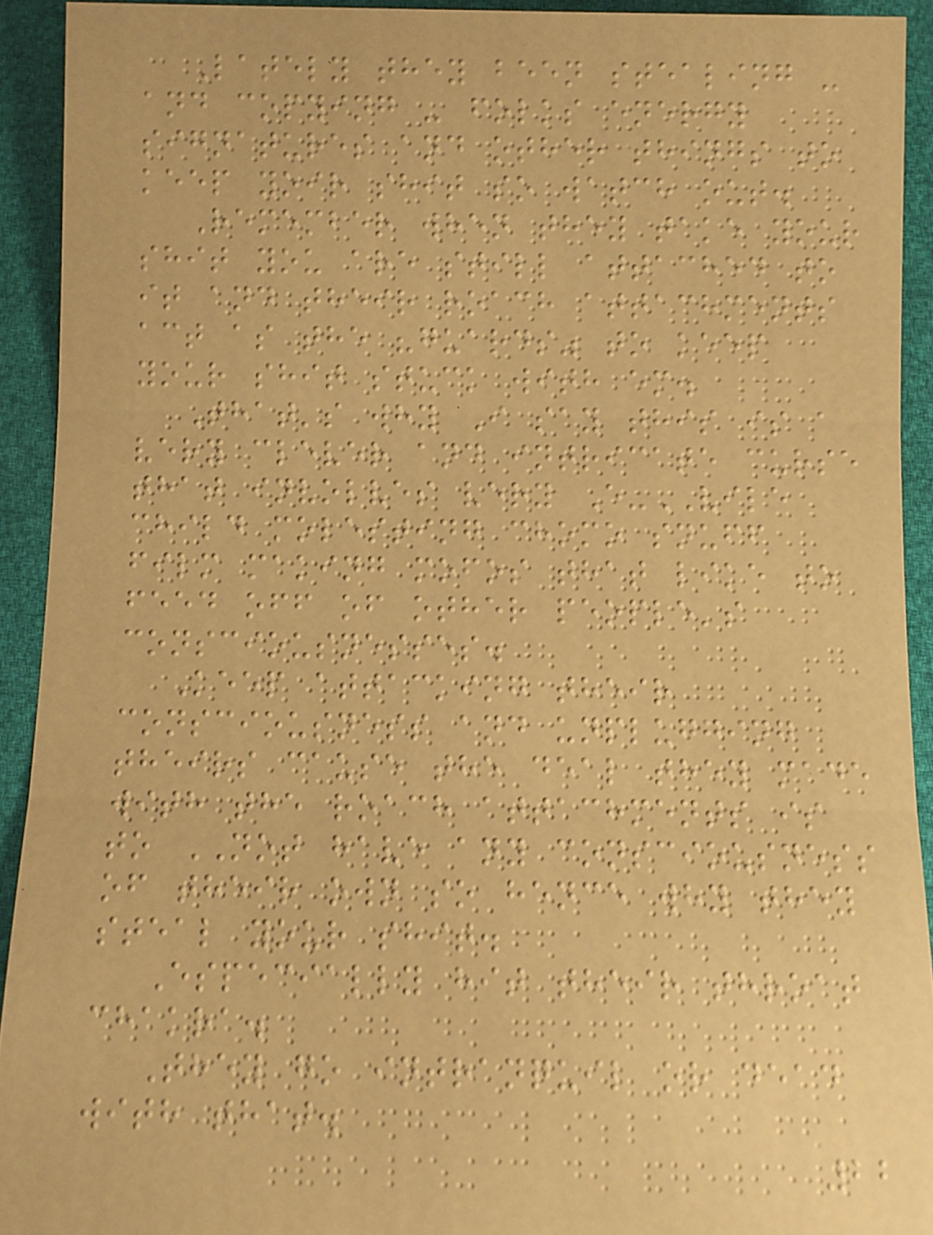Lately they been stealing -
and copying - folks energy
signatures and other things to
keep yoir shit so watch out.
Remember when they take your
shit you are still attached to
it and their roach attachments
act as the "guards" to keep
your shit stuck with em.
That's why I say this is a
very clever and intricate curse
that involves very E-VILE
child molesting chomo snuff
film making mofos that like to
feed off of other people's
consciousnesses.
Keep attacking their
consciousness and unplugging
theirs cause the deal they made
with the roach attachments is
to NOT have any consciousness
of their own so hence why they
steal your shit.
Especially hit their throat
chakra.
They go intranquil or dead
with that.
22
